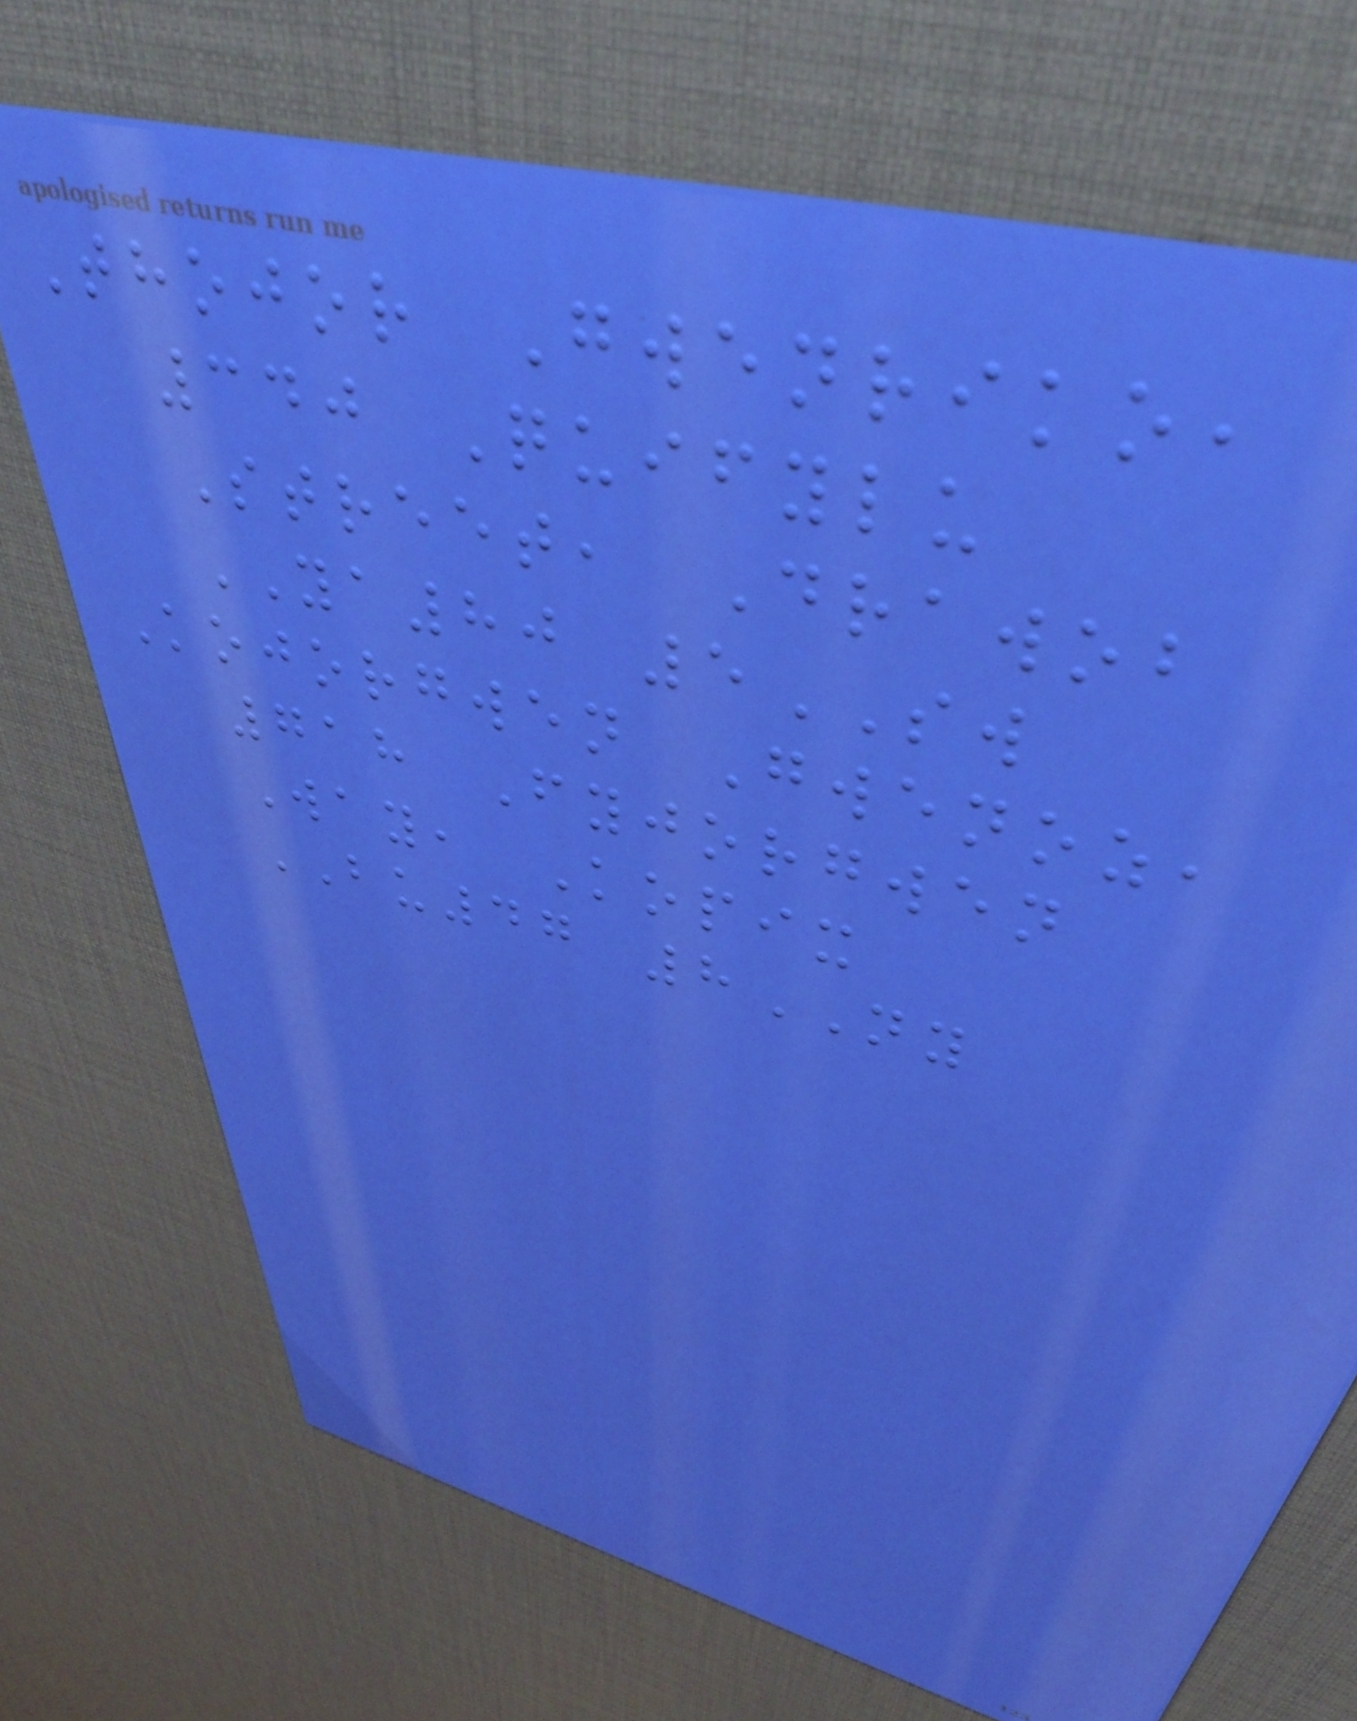Thojor Gwenriko,
340 Quifylu
Street, Drawob
YA80 5SW
Kojorgwen Gwenoz,
718 Fyjorgwen
Way, Kopix
BU47 8NY
